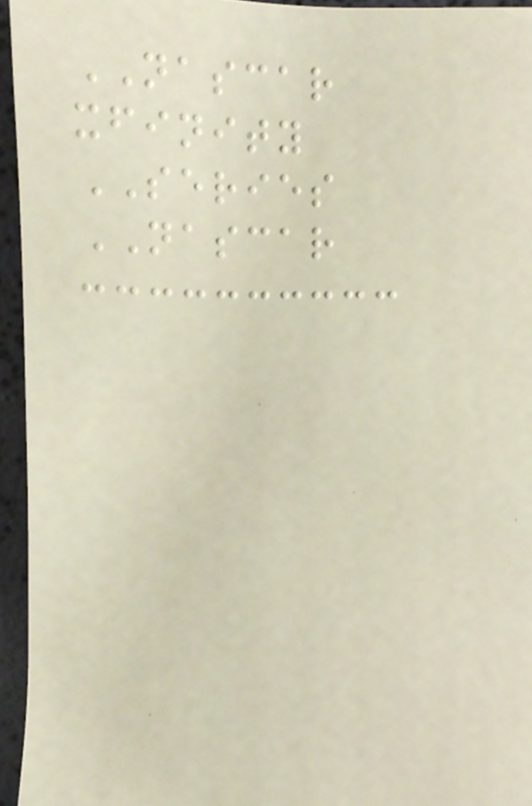NASCAR
xfinity
SERIES
NASCAR
